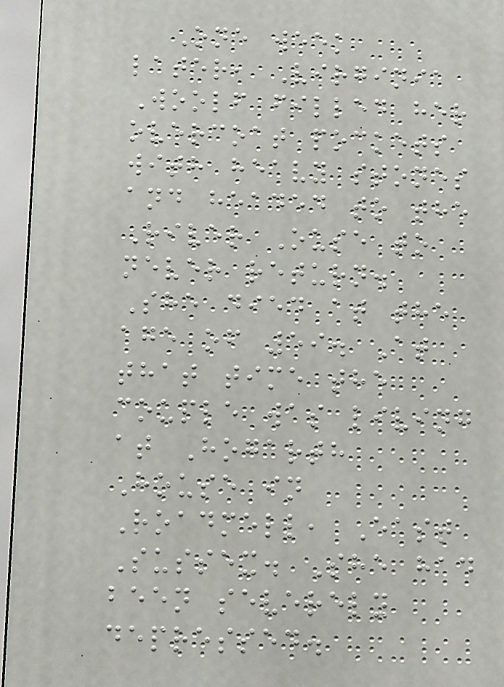One week
later, Virginia
Woolf filled her
overcoat pockets
with heavy stones
and headed to the
River Ouse to
never return.
She died at the
age of 59. At
that time the
couple was living
at Hogarth
House in
Roadmell, East
Sussex. She had
been severely
depressed.
